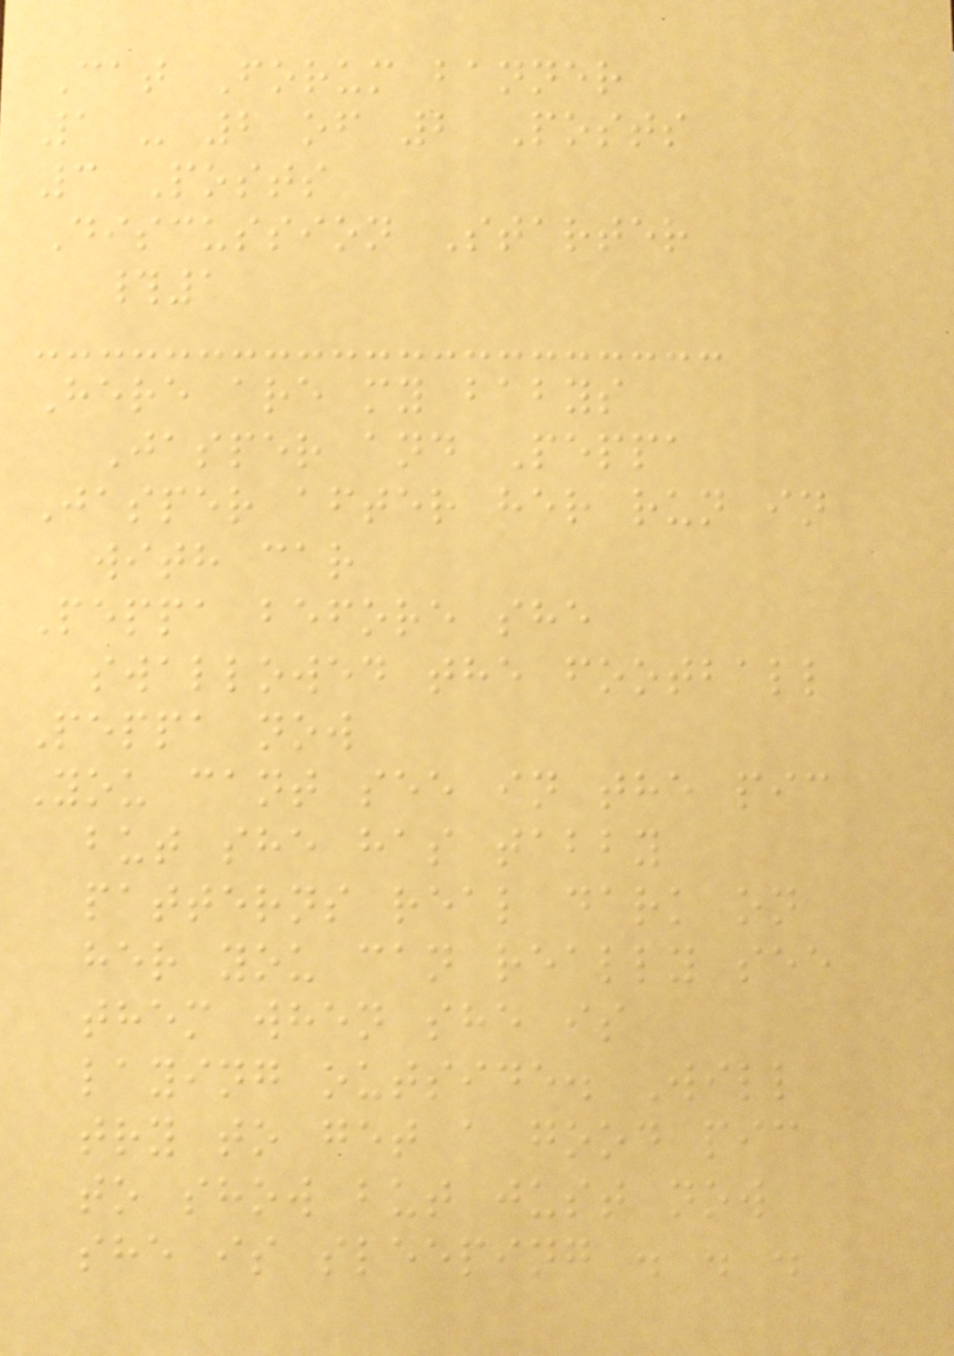Cat Forum banner
1 - 2 of 2 Posts
3 Posts
Discussion Starter
#1
Here are my babys
Jasper and Peppa
Jasper after her run in
with car
Peppa before she
swallowed the football
Peppa now
You cant see in the pic
but she has tabby
patterns real dark on
her you can really see
them when she is
laying outside. Will
try to get a good pic
to show but just now
she is sleeping . . .
